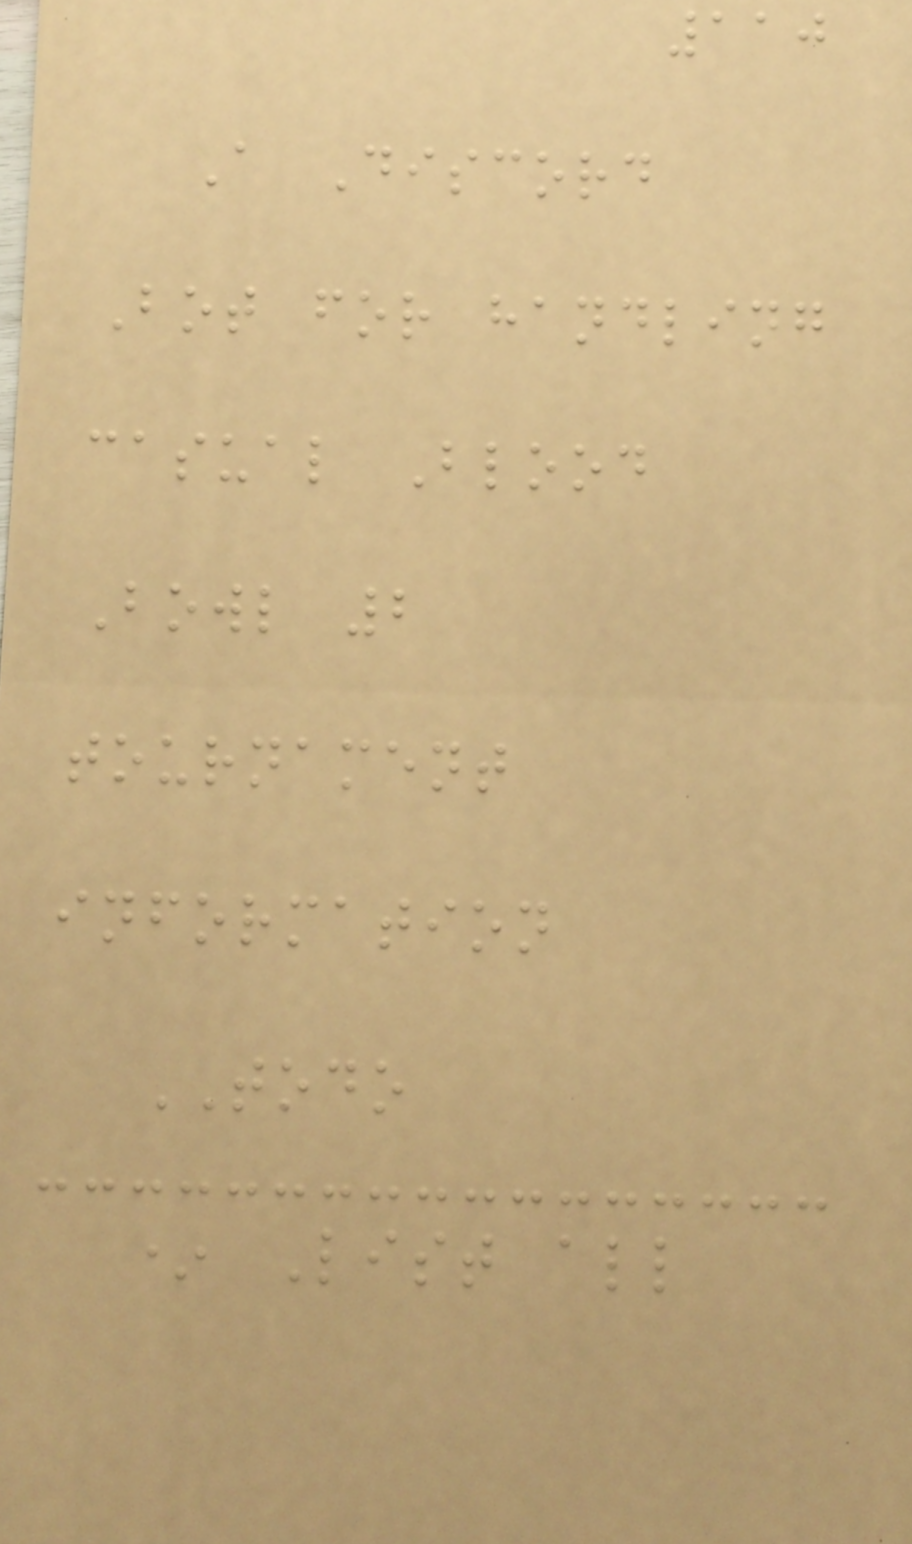110
A Discord
Bot for handling
casual Blood
Bowl 2
tournament
information
TODO
* List all
